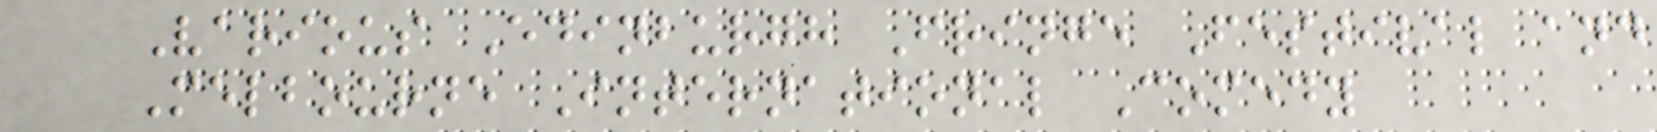Various Edinburgh Fringe Festival and
Melbourne International Comedy
